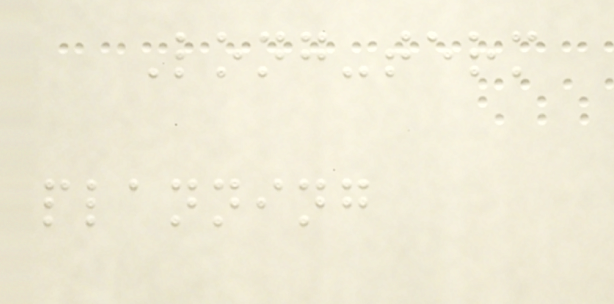Long-term
planning
